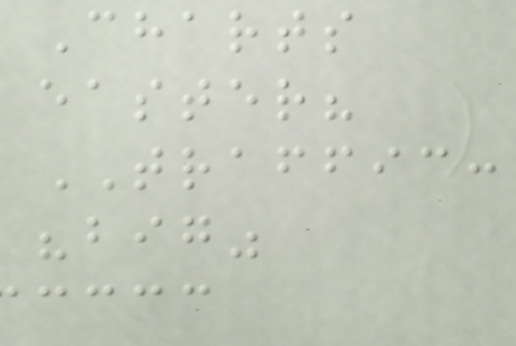Charts
easter?
TRAFFIC:
"big"
